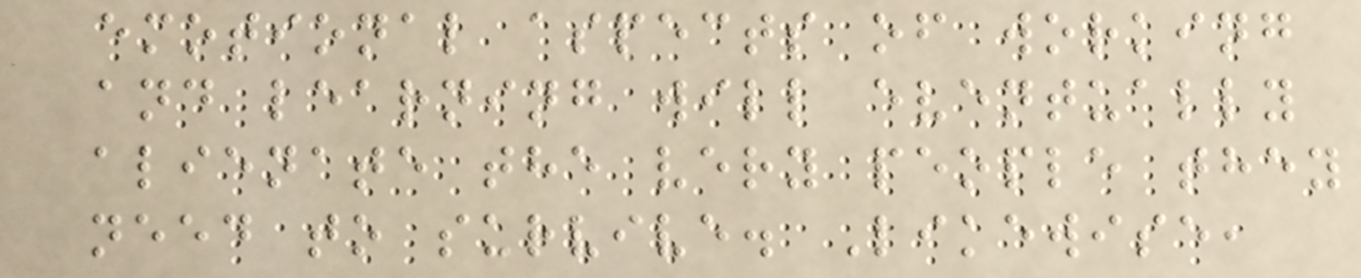emotional aspects of working
and learning will eventually
alienate the very people they
need to survive. Likewise,
